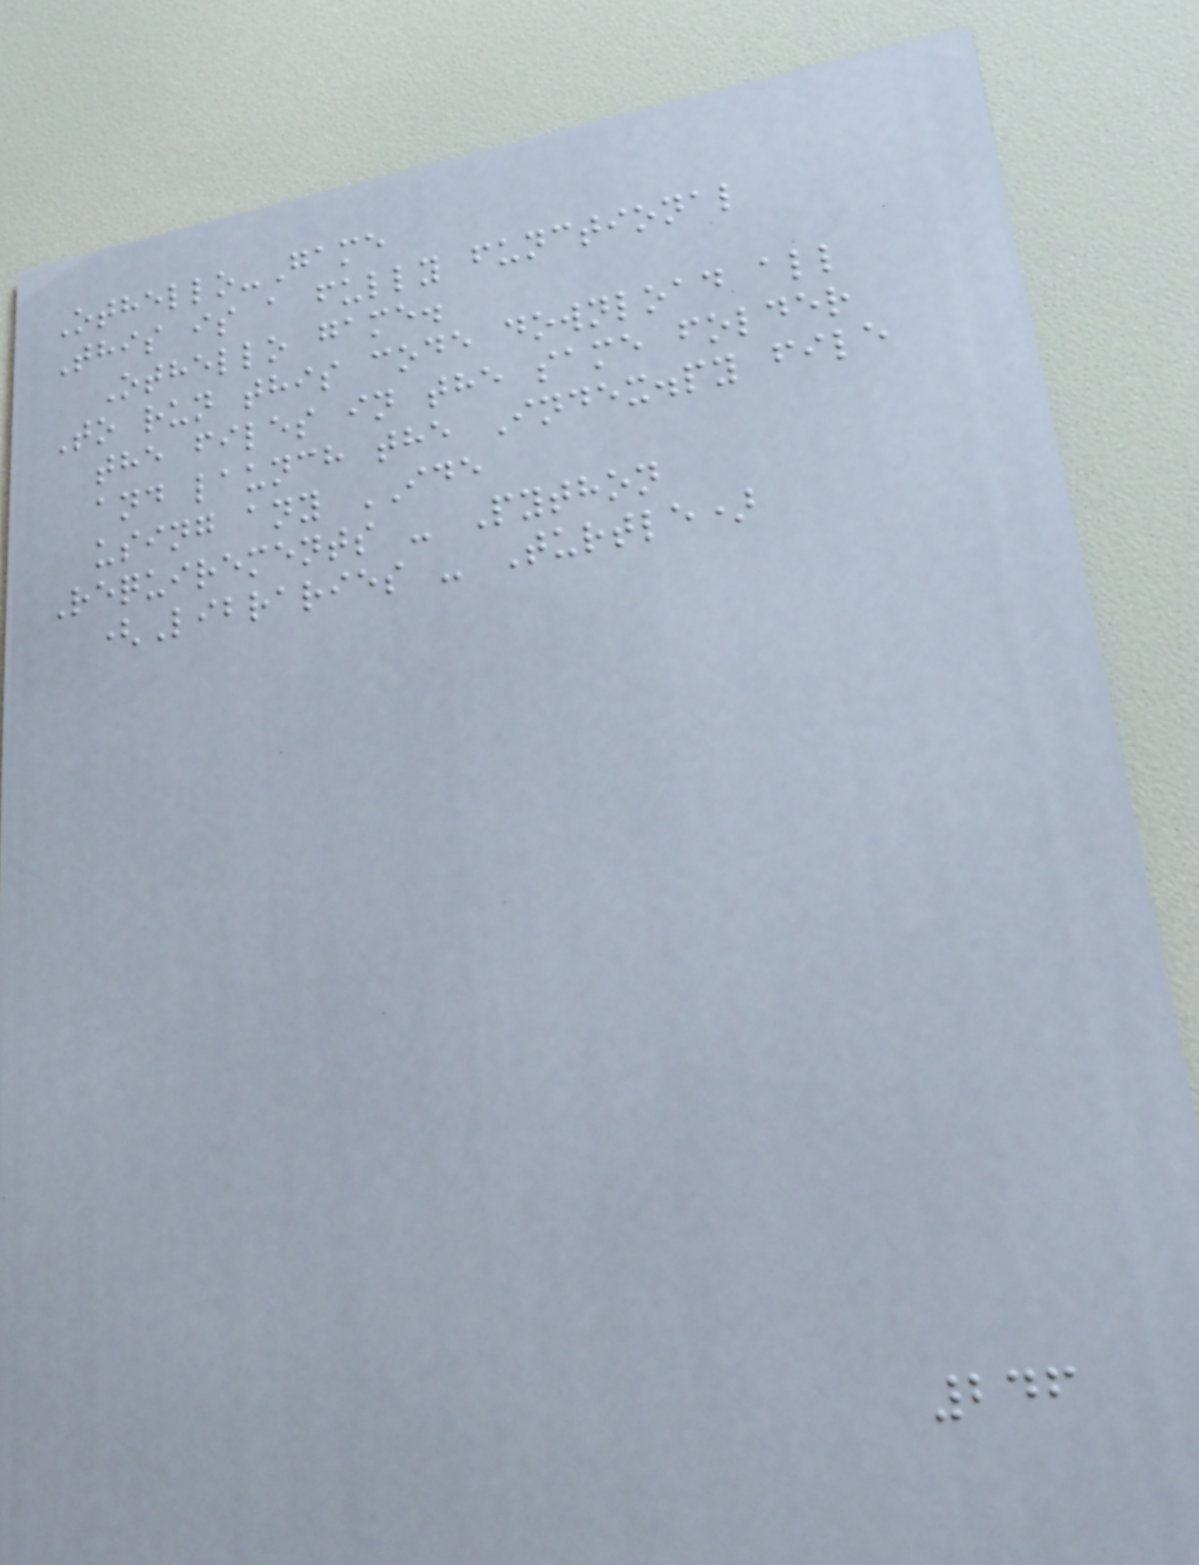Othello-Game
This is a fully functional
Othello game.
To run this code download all
the files in the same folder
and launch the Index.py file
using any IDE
Requirements - Python
(Libraries - Turtle)
246
